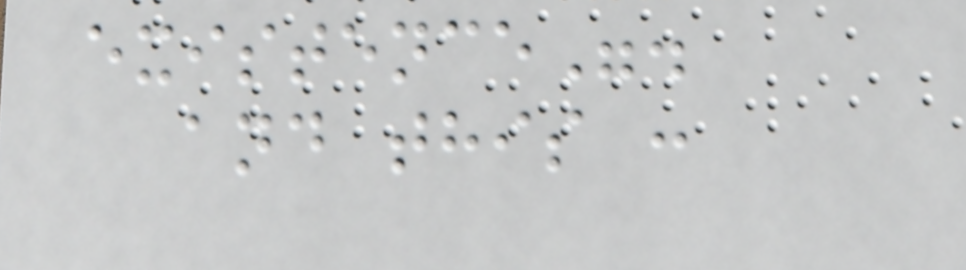existence".
and this :
